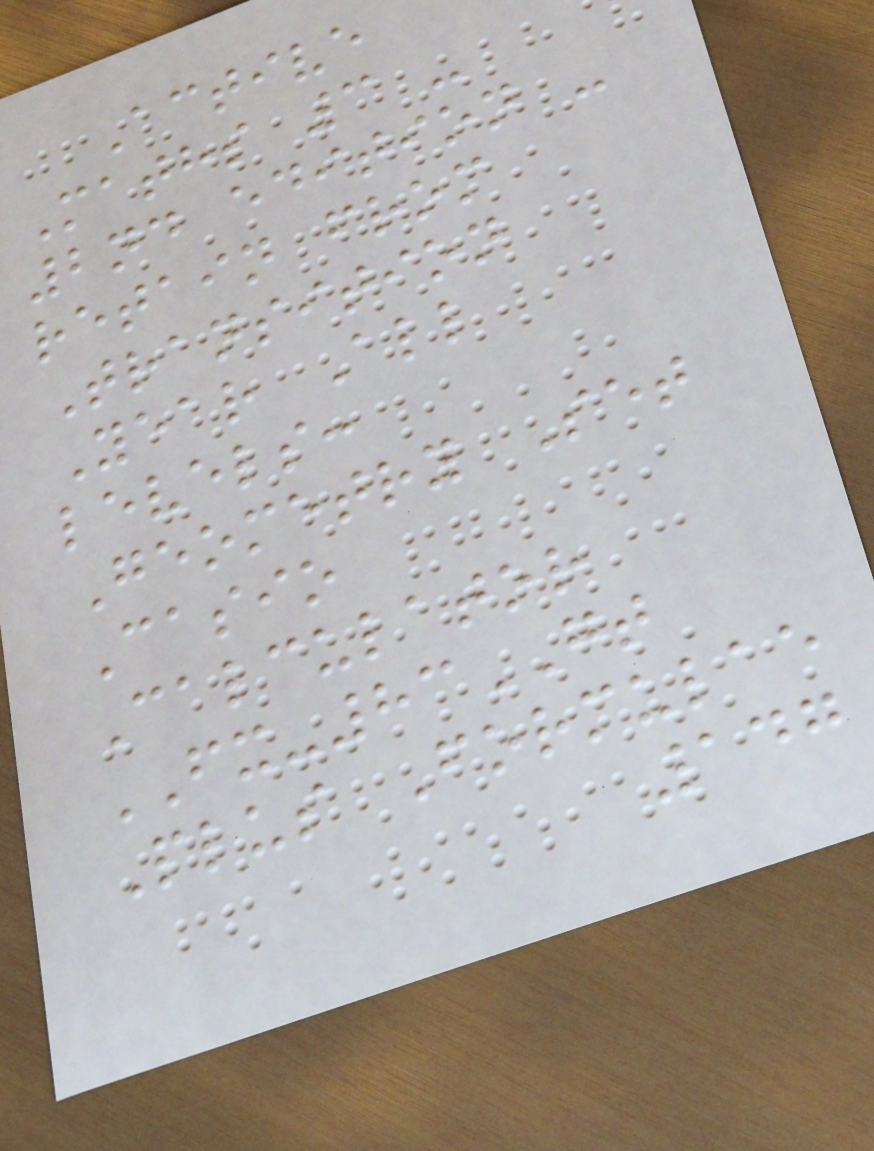Active
Maths 3 -
2nd edition -
retain from
Transition
Year All
levels:
Geometry Set
Casio
Calculator
FX-83GT
Plus Formulae
147
